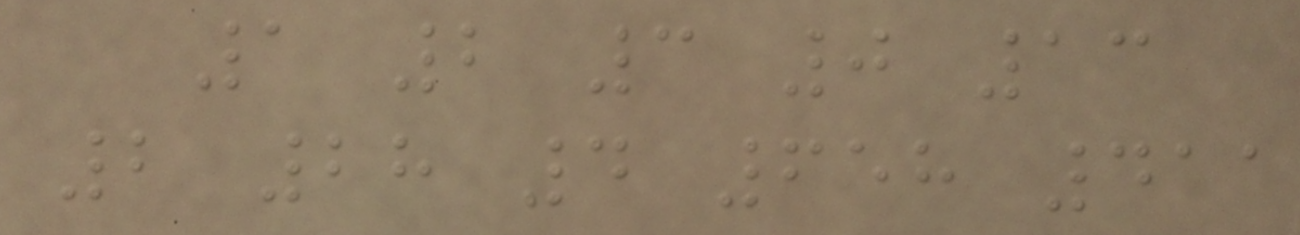1 2 3 0 13
2 28 4 658 411
